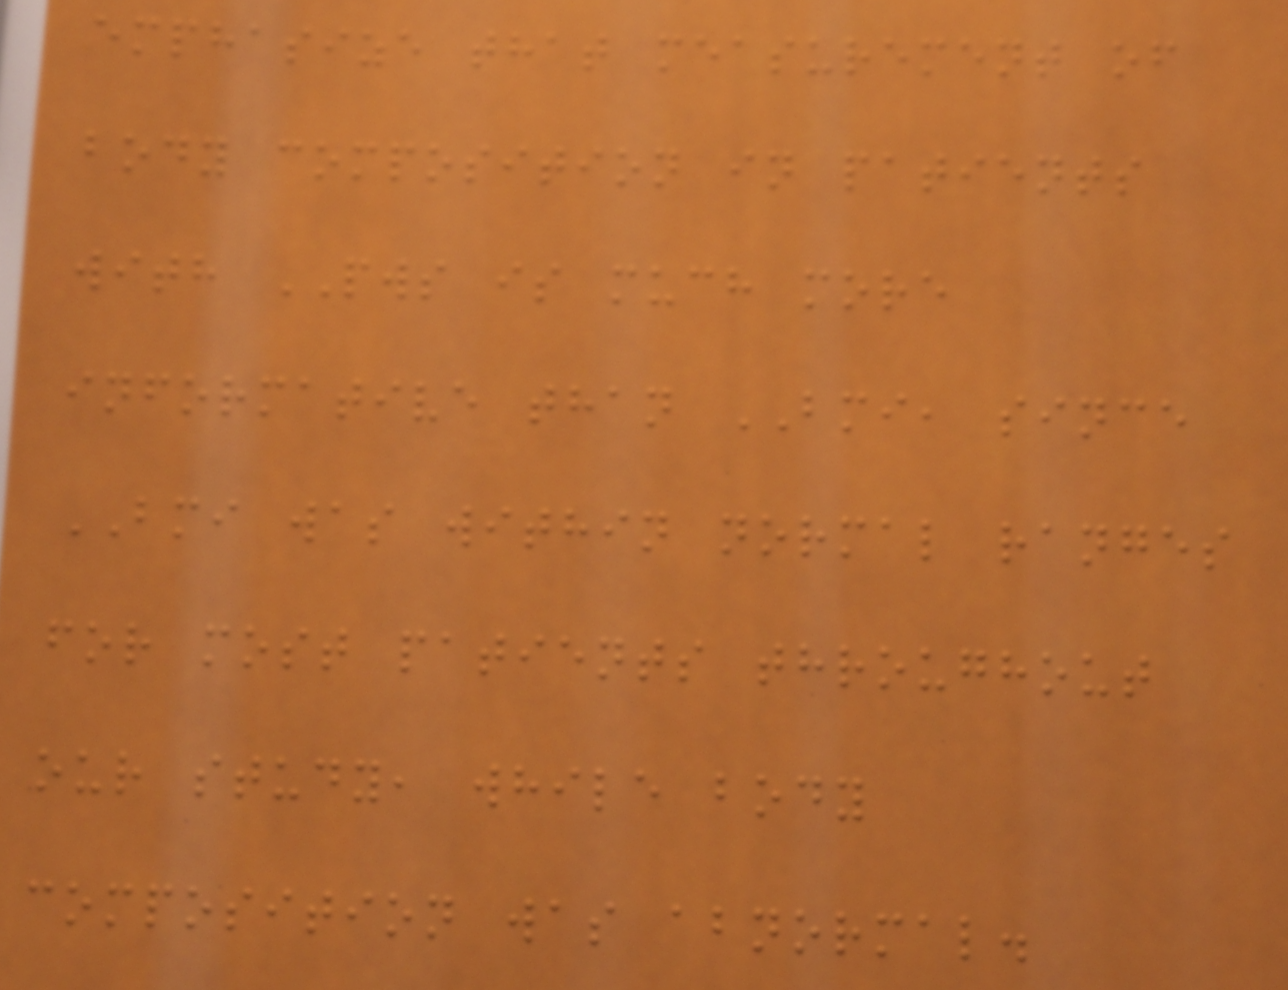emphasize that measurement of
body composition in patients
with PWS is much more
informative than BMI, since
BMI was within normal ranges
for most patients throughout
our study, while body
composition was abnormal.
